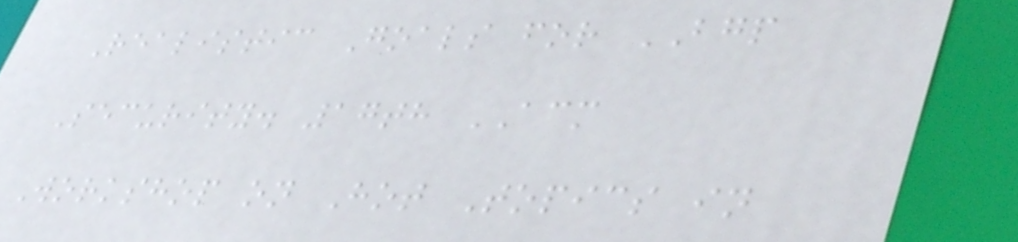Realistic Goals for BGP
Security. 17th ACM
Workshop on Hot Topics in
